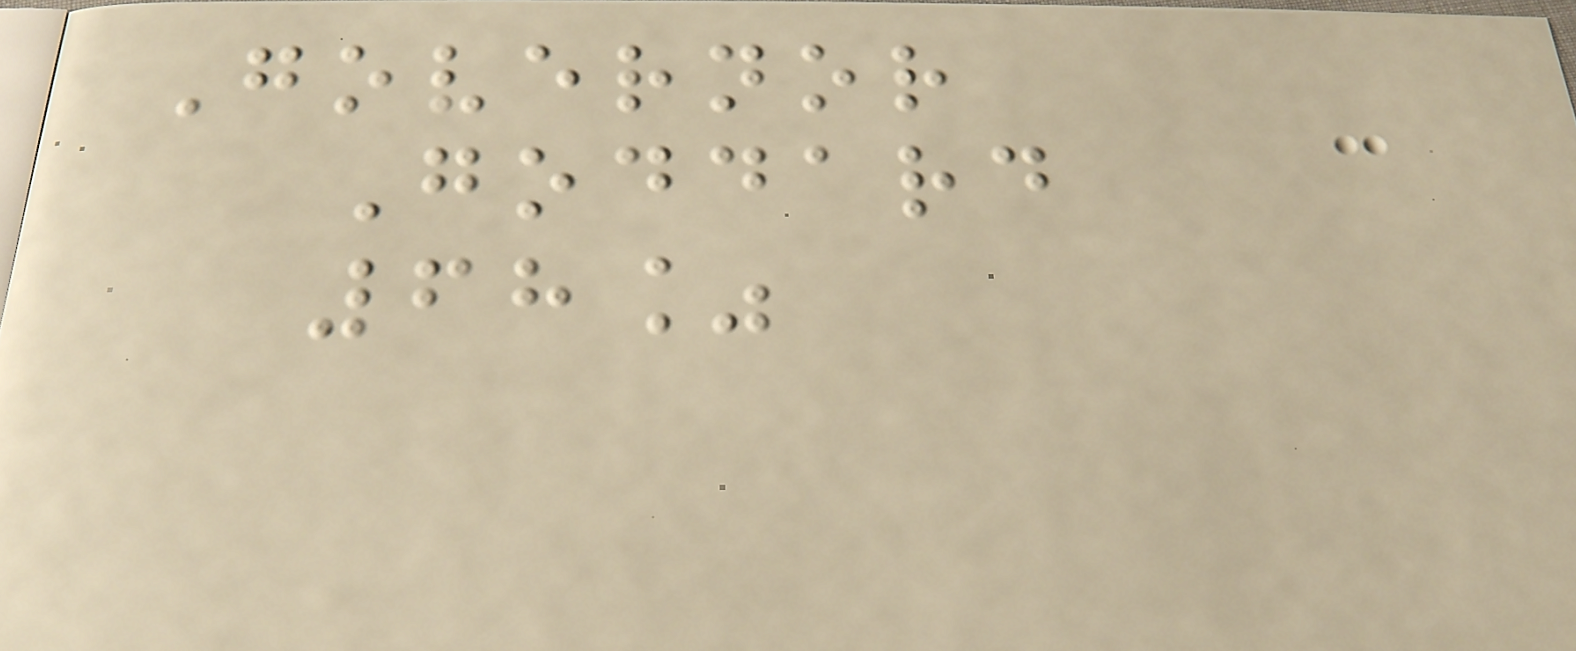Governor
Goddard
68%
